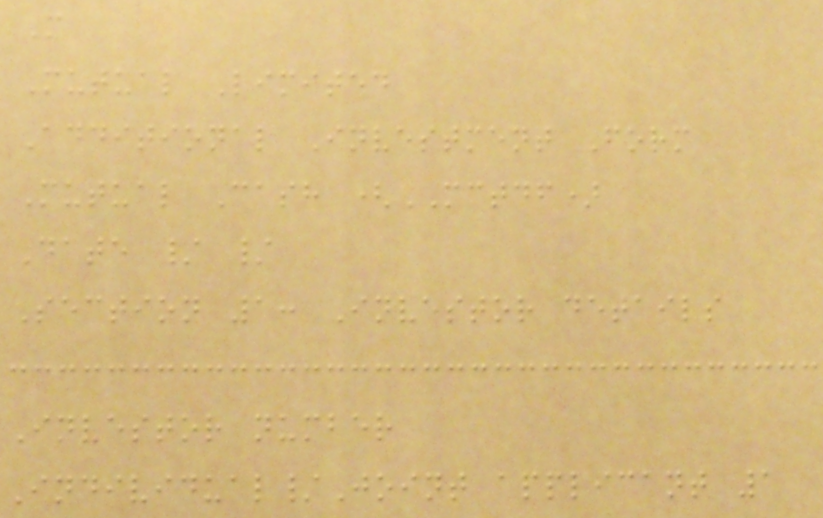M
Mutual Limited
Additional Investment Form
Mutual Cash (MCTDF)
Date / /
Section 1: Investor details
Investor number
Individual/Joint applicant 1
